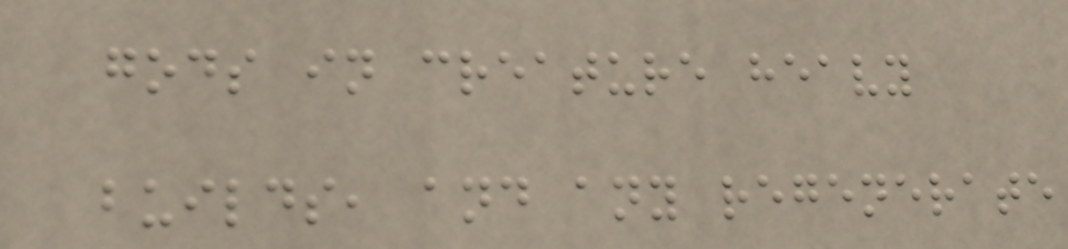gods in creature heavy
builds, and any regenerate
